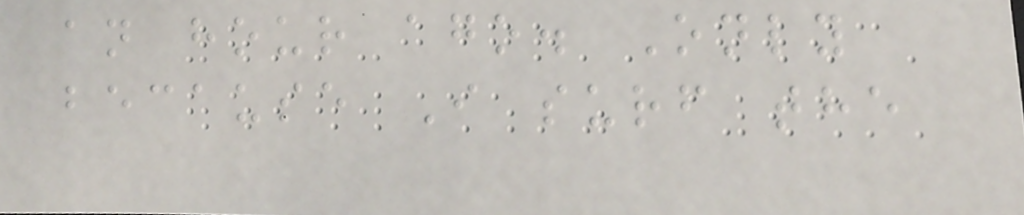an hour ago. Only
because I surf the
